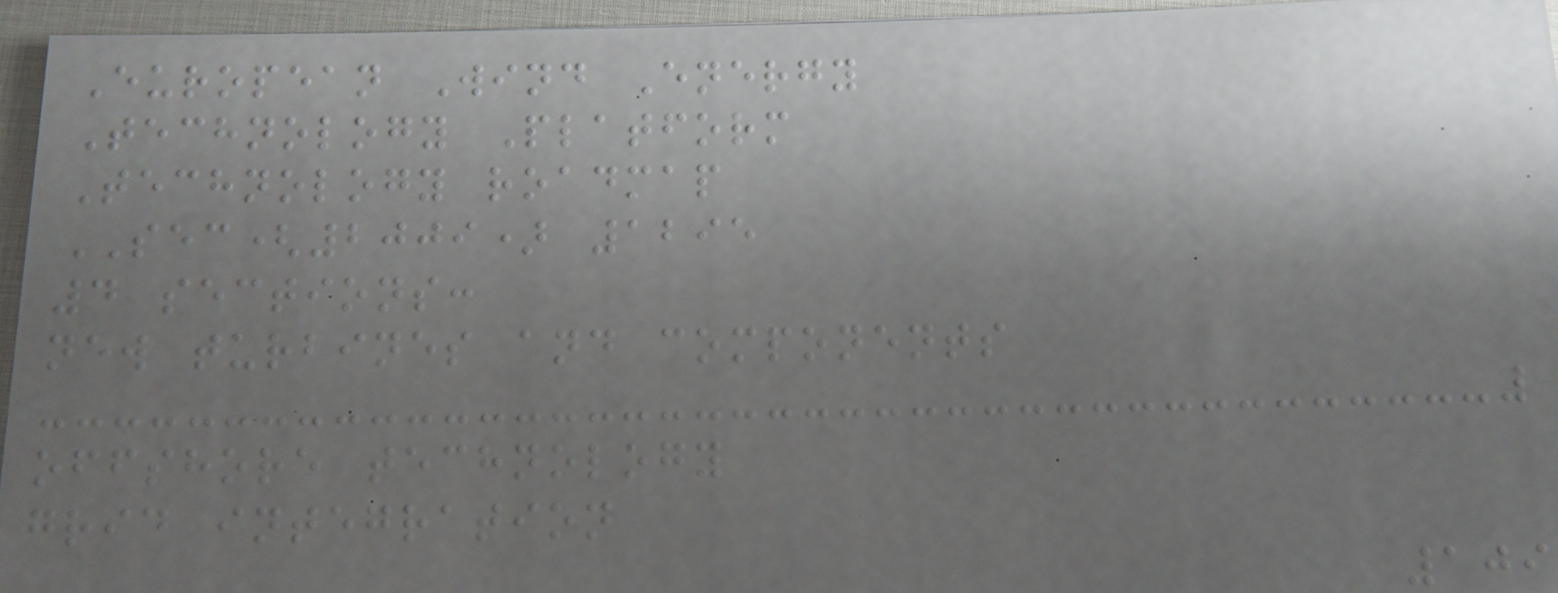European Wind Energy
Technology Platform
Technology roadmap
SEC(2009) 1295
4 sections:
new turbines and components
offshore technology
grid integration
109
